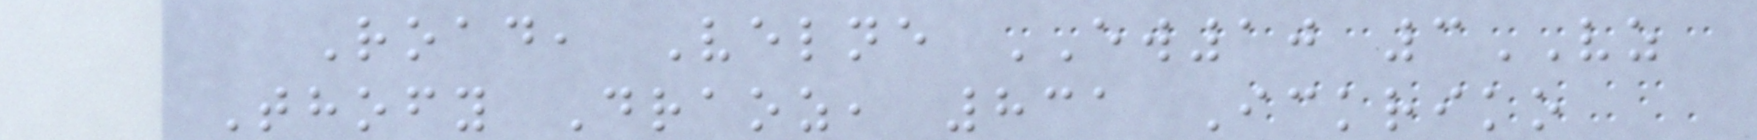Road, Velne EW10 3VZ
Thofy Draoz, 831 Ickriko
